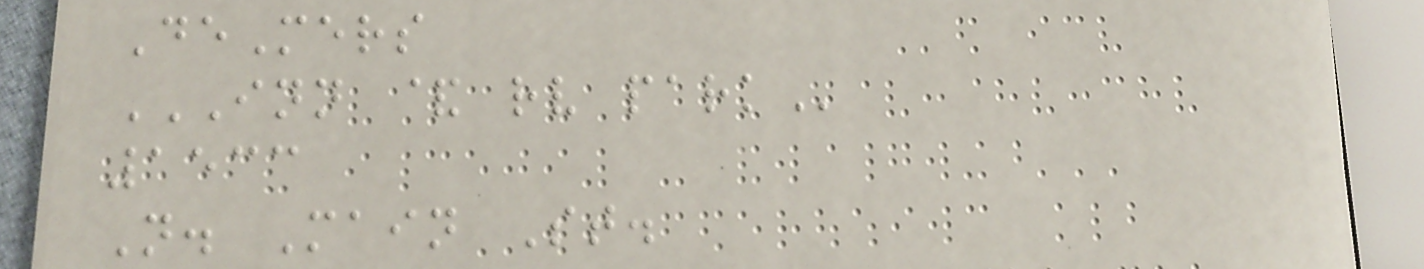DeMers
INN & RV PARK
1533
N. Main St.
